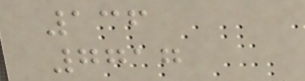136
7717
